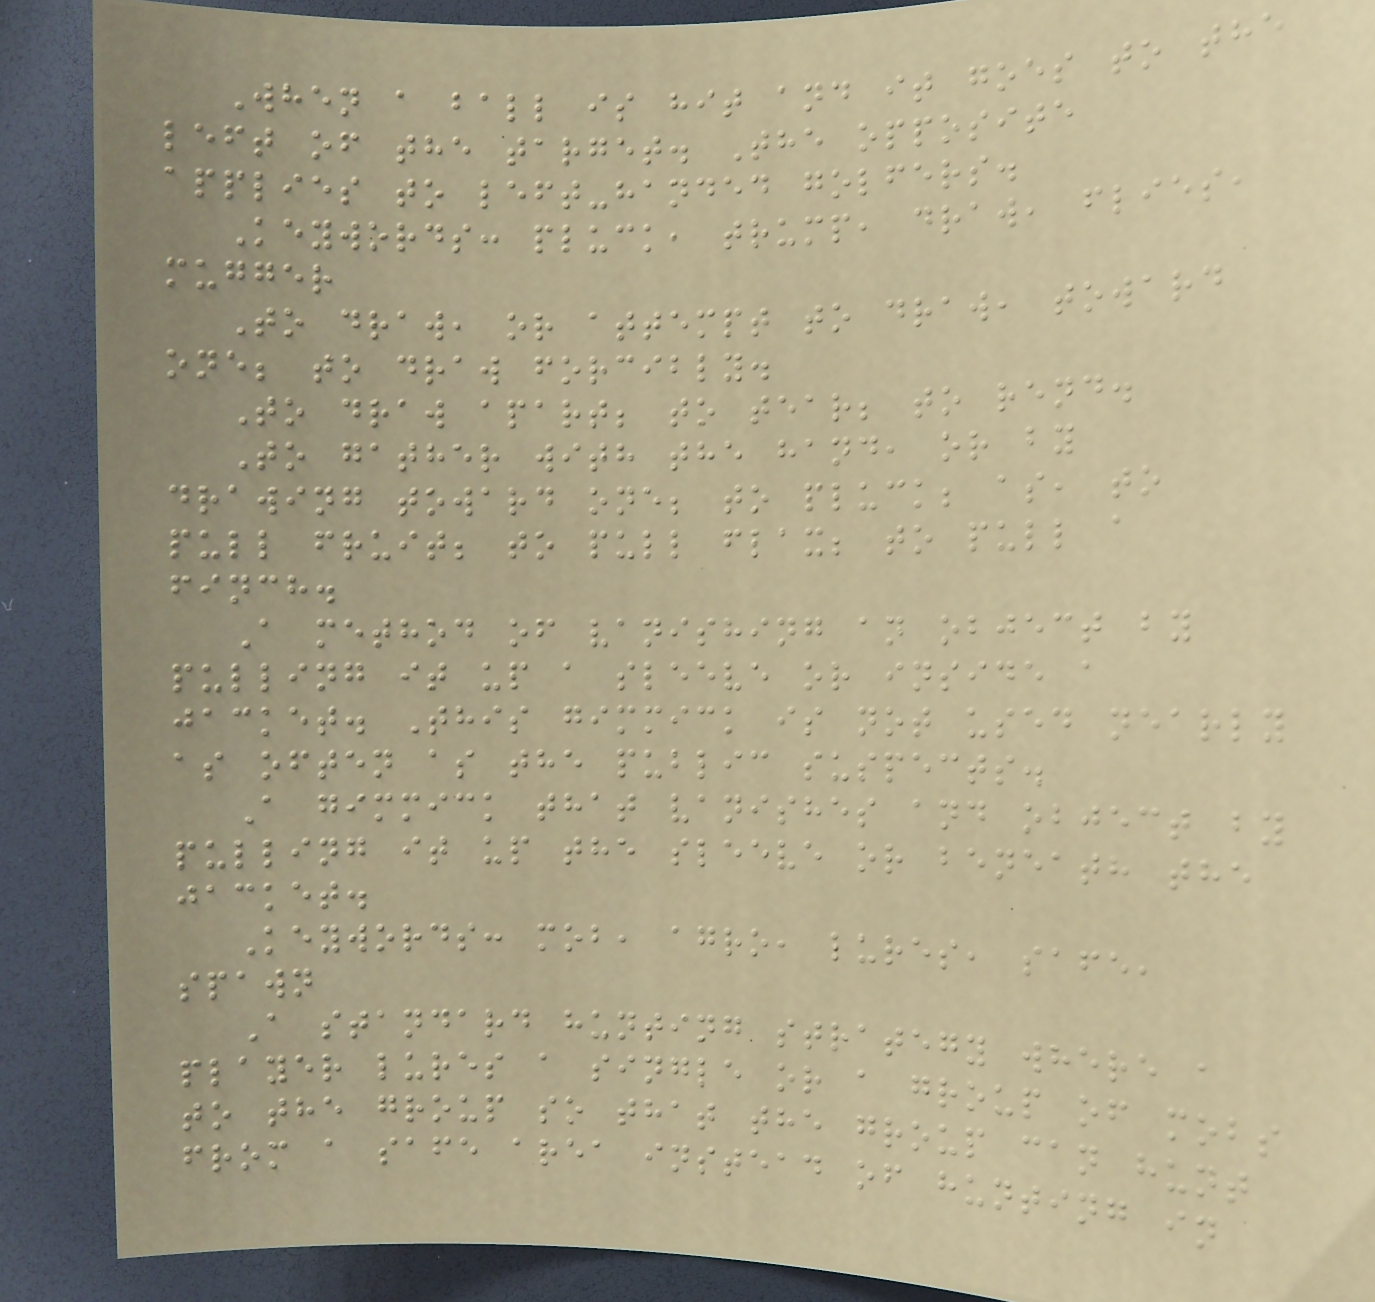When a ball is hit and it goes to the
left of the target. The opposite
applies to left-handed golfers.
Keywords: pluck, trump, draw, flies,
mugger
To draw, or attempt to draw, toward
one; to draw forcibly.
To draw apart; to tear; to rend.
To gather with the hand, or by
drawing toward one; to pluck; as, to
pull fruit; to pull flax; to pull a
finch.
A method of vanishing an object by
pulling it up a sleeve or inside a
jacket. This gimmick is not used nearly
as often as the public suspects.
A gimmick that vanishes and object by
pulling it up the sleeve or beneath the
jacket.
Keywords: mob, agro, lures, safe,
spawn
A standard hunting strategy where a
player lures a single or a group of mobs
to the group so that the group can hunt
from a safe area instead of hunting in
